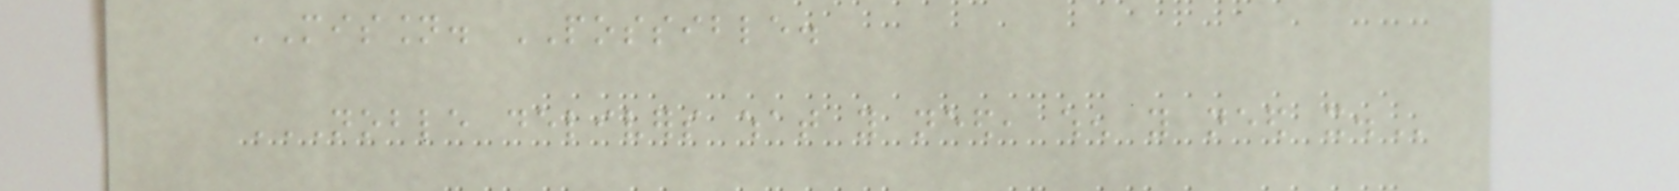MISSION. POSSIBLE.
NOBLE DELIVERS WHAT YOU NEED, WHEN YOU NEED IT.
